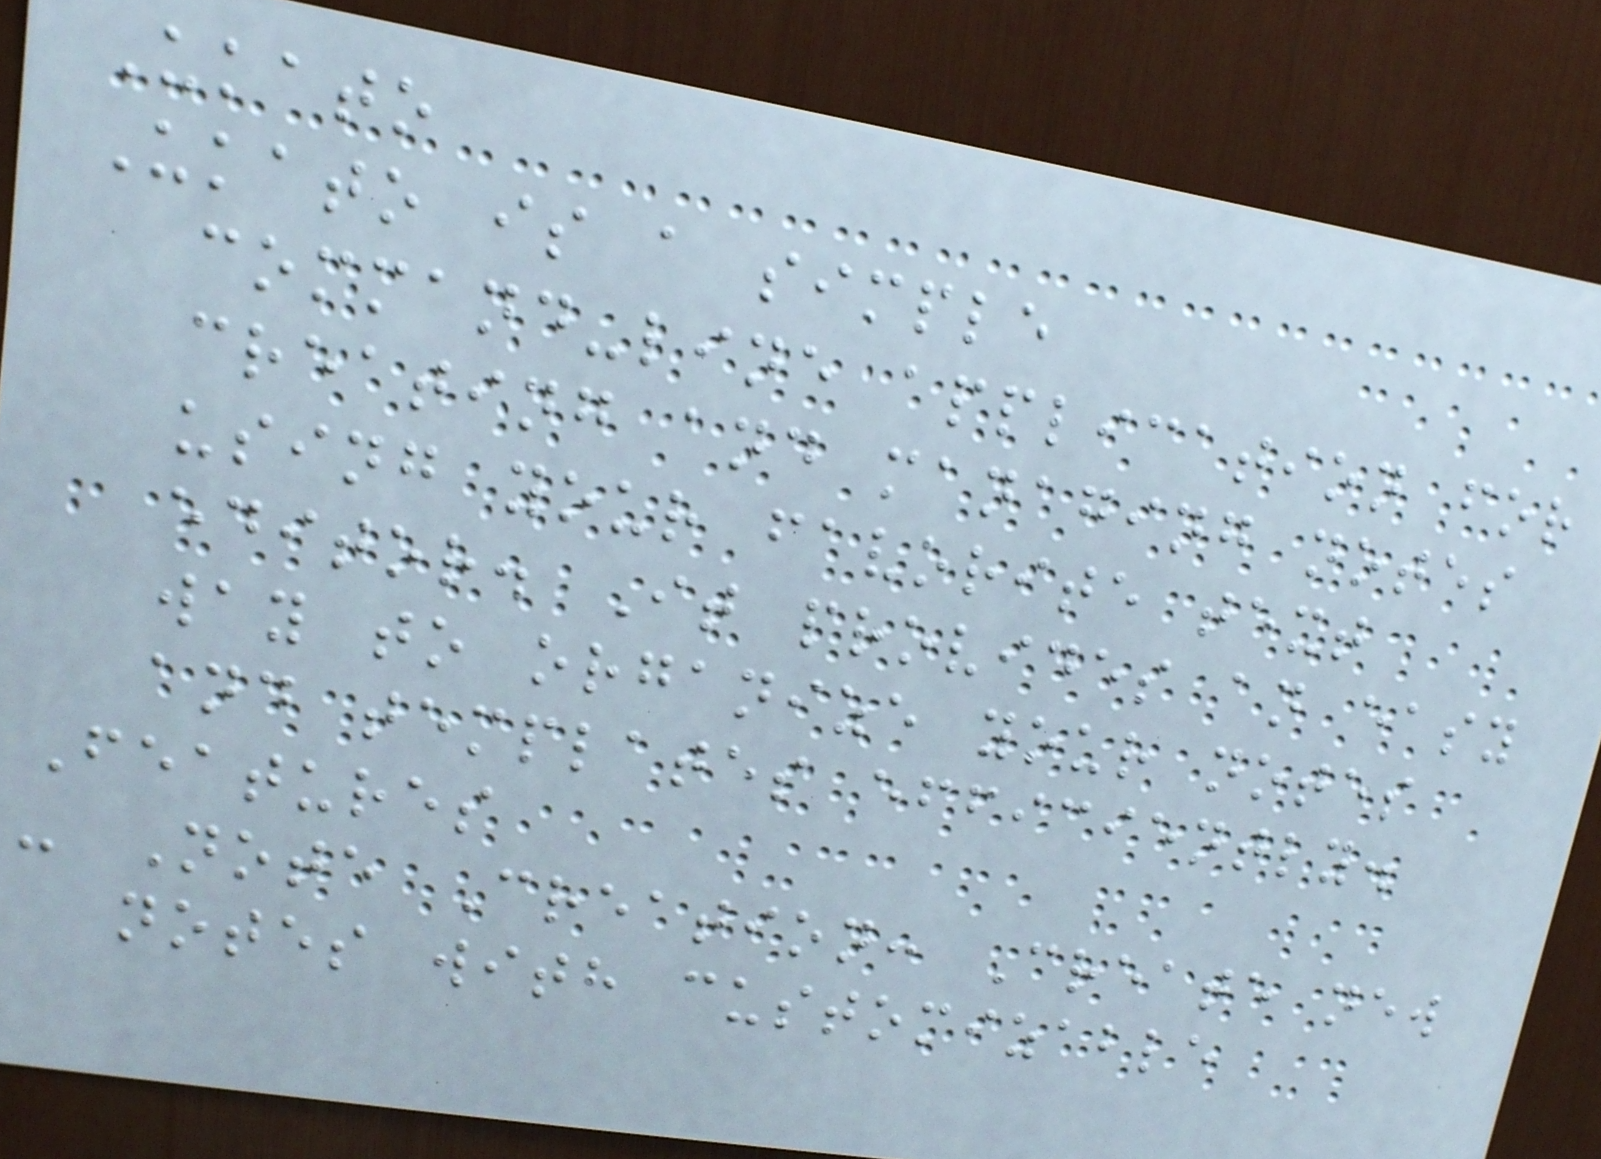Ukato
Ukato is a simple
command-line application for
creating and managing notes
using your favorite text
editor. It provides an easy
way to organize your notes
and templates efficiently.
Features
- Note Creation: Create new
notes with customizable
